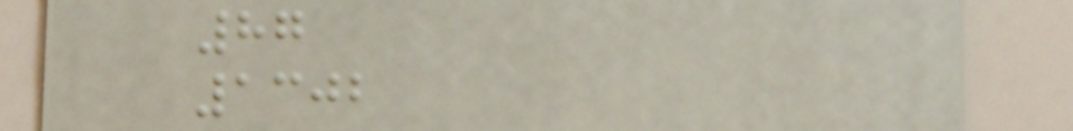87
1302
